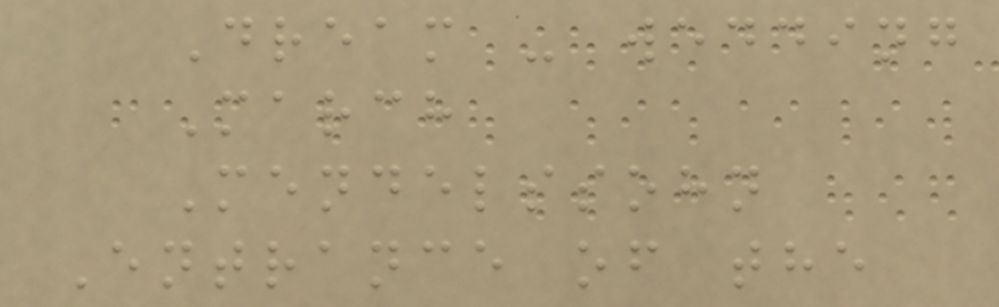Dream - wedding
March
Mendelssohn
Entrance of the
